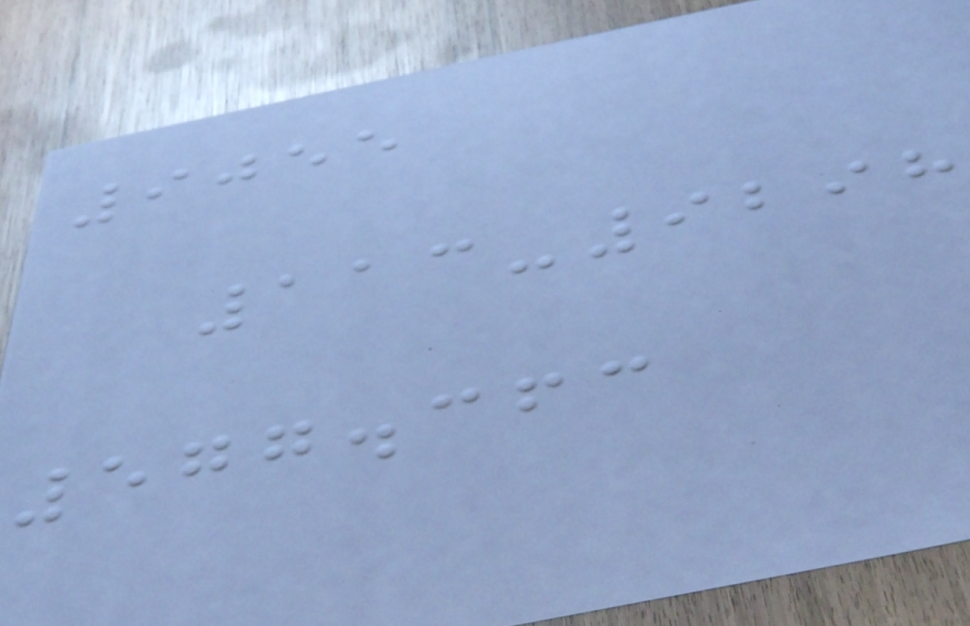9055
113-9298
577.363
